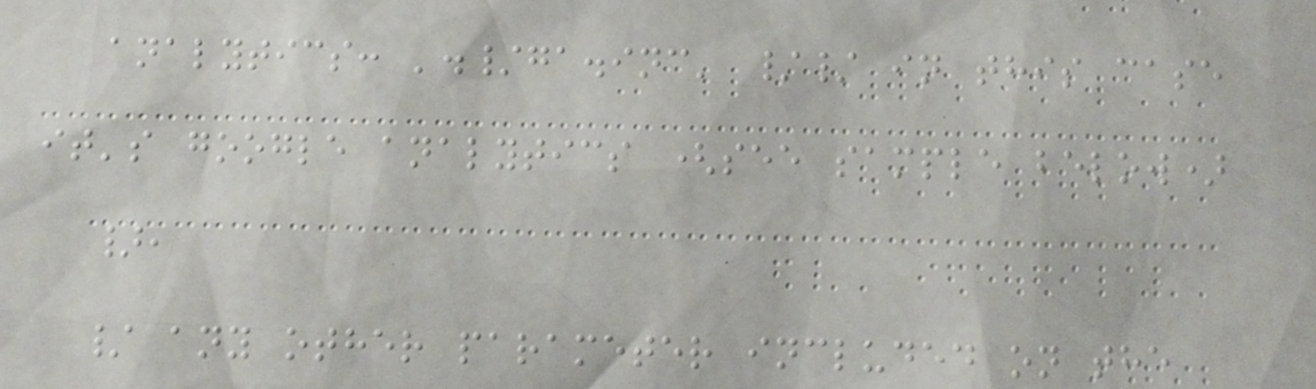analytics: './ga.inc' // in this case
it's google analytics (see sample below)
},
/ any other parameter included on the
